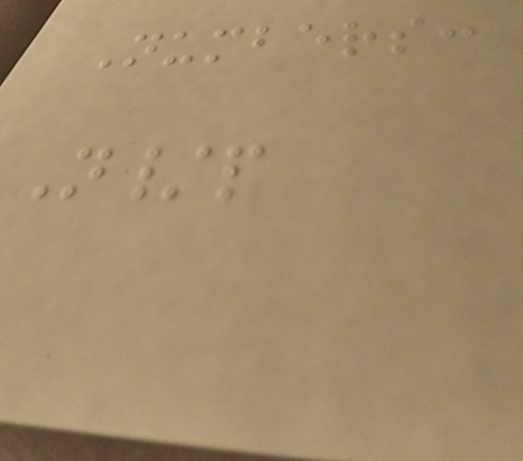Numbers:
N/p
